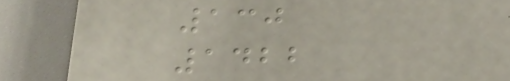130
1422
